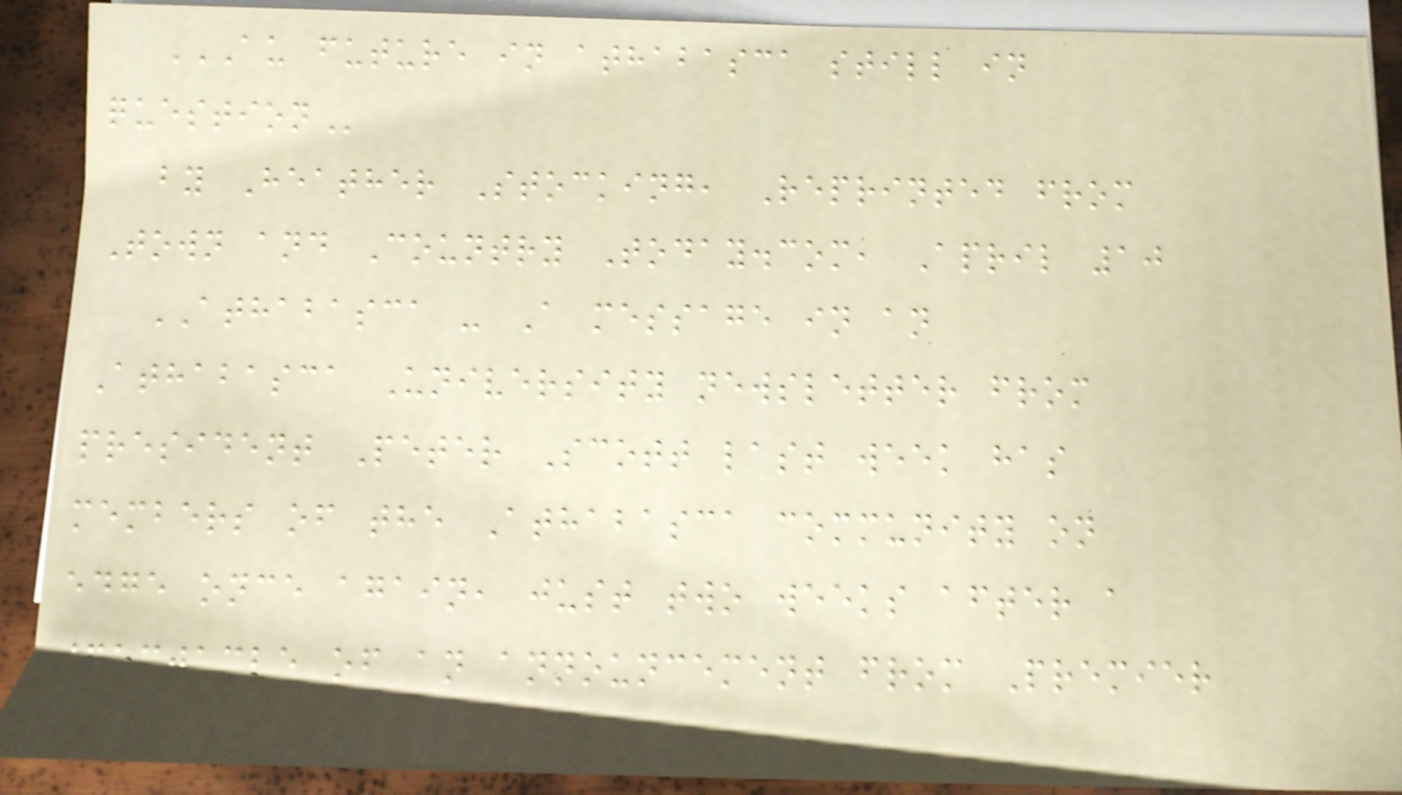AU FUTURE IN ATHABASCA STILL IN
QUESTION
by Heather Stocking, Reprinted from
Town and Country Today.com, April 10
ATHABASCA - A message in an
Athabasca University newsletter from
president Peter Scott last week has
members of the Athabasca community on
edge once again, just two weeks after a
spectacle of an announcement from Premier
